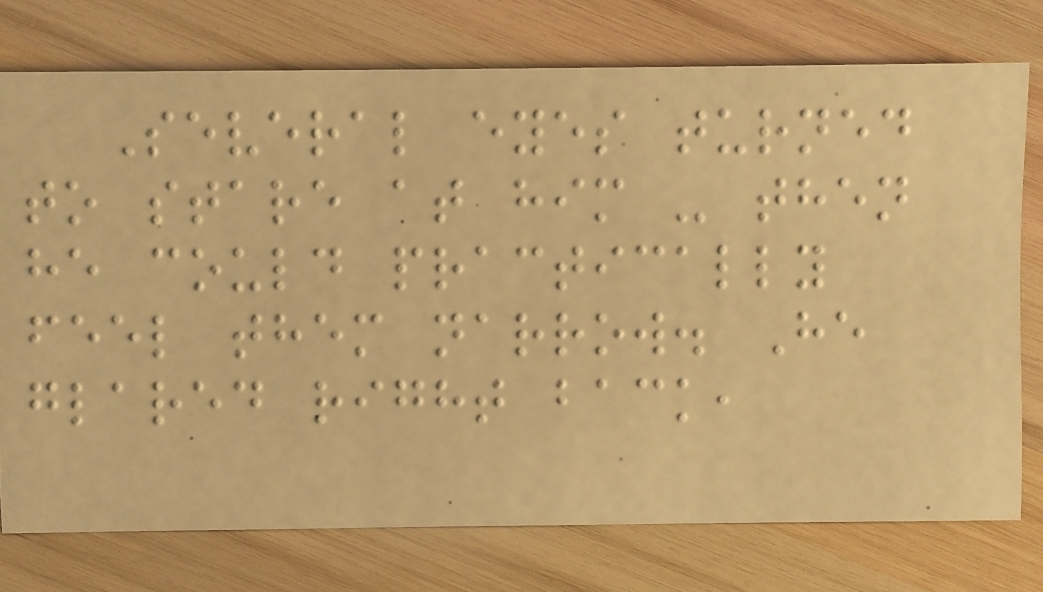Several eyes turned
to stare at him - then
he could practically
feel them narrow. He
glared right back,
